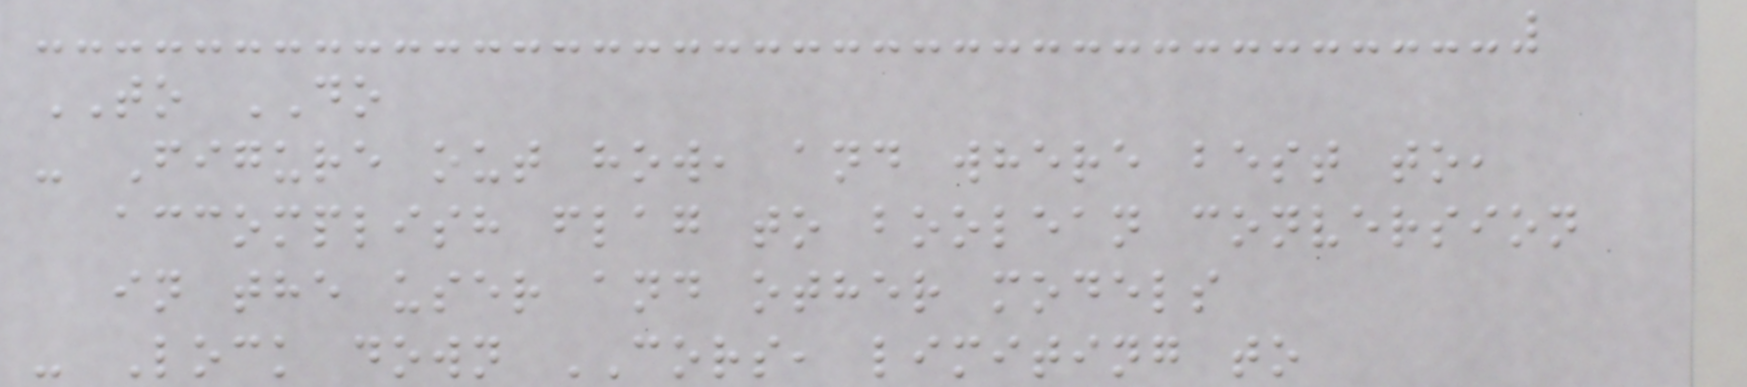TO DO
- Figure out how, and where best to,
accomplish flag to boolean conversion
in the user and other models
- Lock down CORS, limiting to
